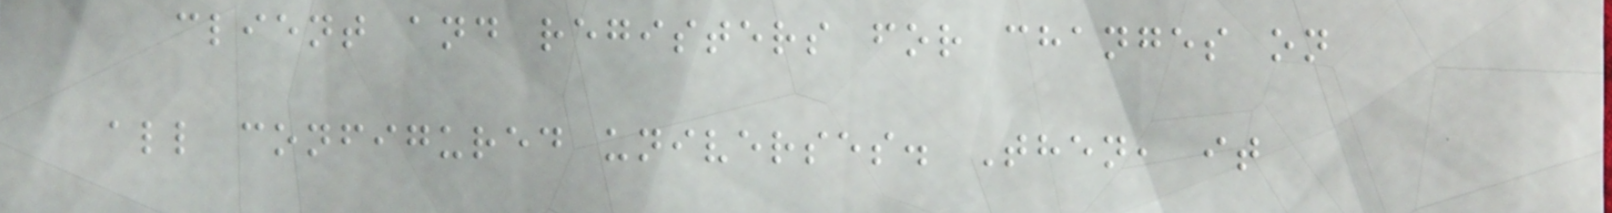client and registers for changes on
all configured universes. Then, it
